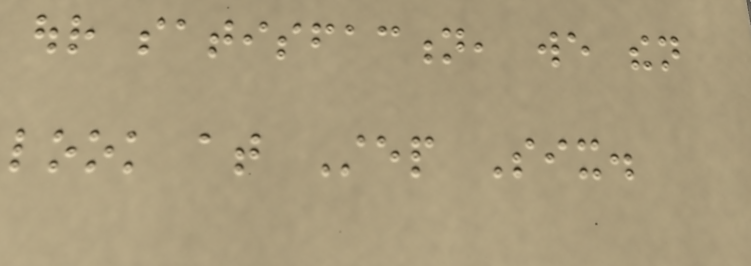our satisfaction, we then
look at Step Six.
